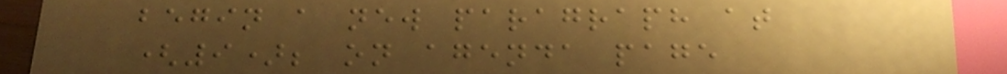begin a new paragraph at
(9); on agenda page
